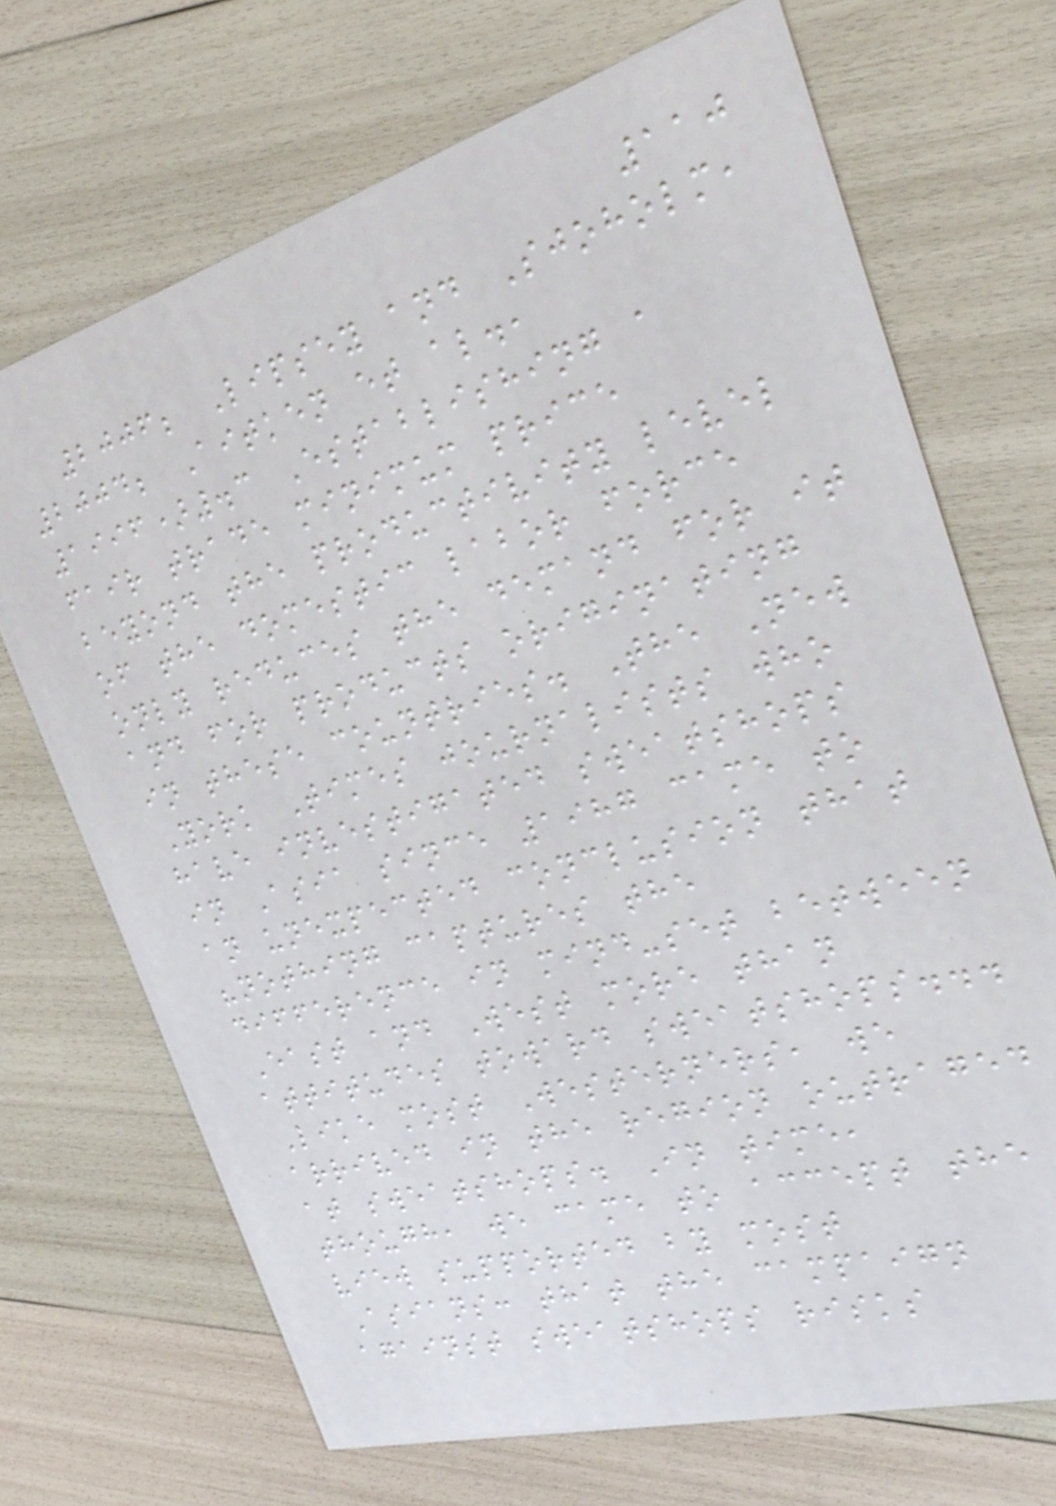110
2006; Lipsey and Sjoholm,
2004; Aitken et al.,
1996).3 Establishing a
fair trade minimum price
beyond the productivity level
of the domestic labor force
only reduces the demand for it
and for products originating
in these countries. The New
York Times journalists who
have investigated sweatshops
in Asia since 1987 came to
an unexpected conclusion that
"nothing captures the
difference in mind-set between
East and West more than
attitudes toward sweatshops...
Like most Westerners, we
arrived in the region outraged
at sweatshops. In time,
though, we came to accept the
view supported by most
Asians: that the campaign
against sweatshops risks
